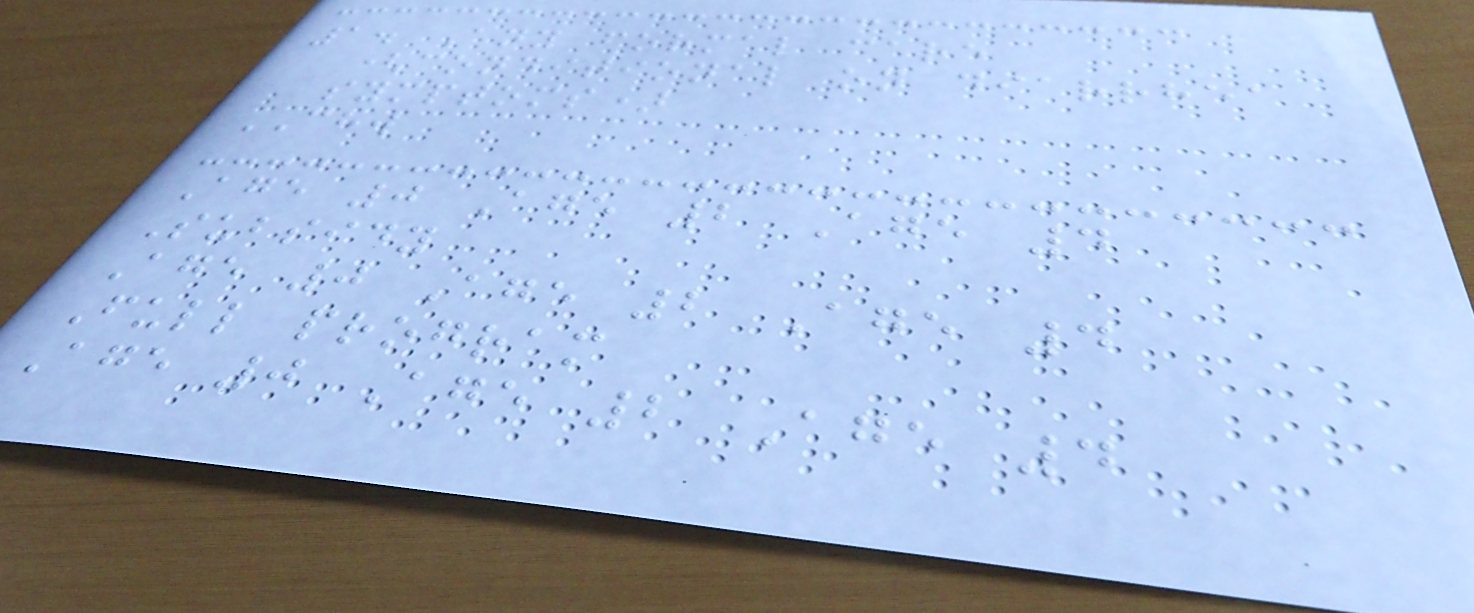1. Any formal care
(conditional on diarrhea
symptoms)
CHW
Age 0 Age 2 Age 4
Subsidy
Age 0 Age 2 Age 4
Full program
Age 0 Age 2 Age 4
